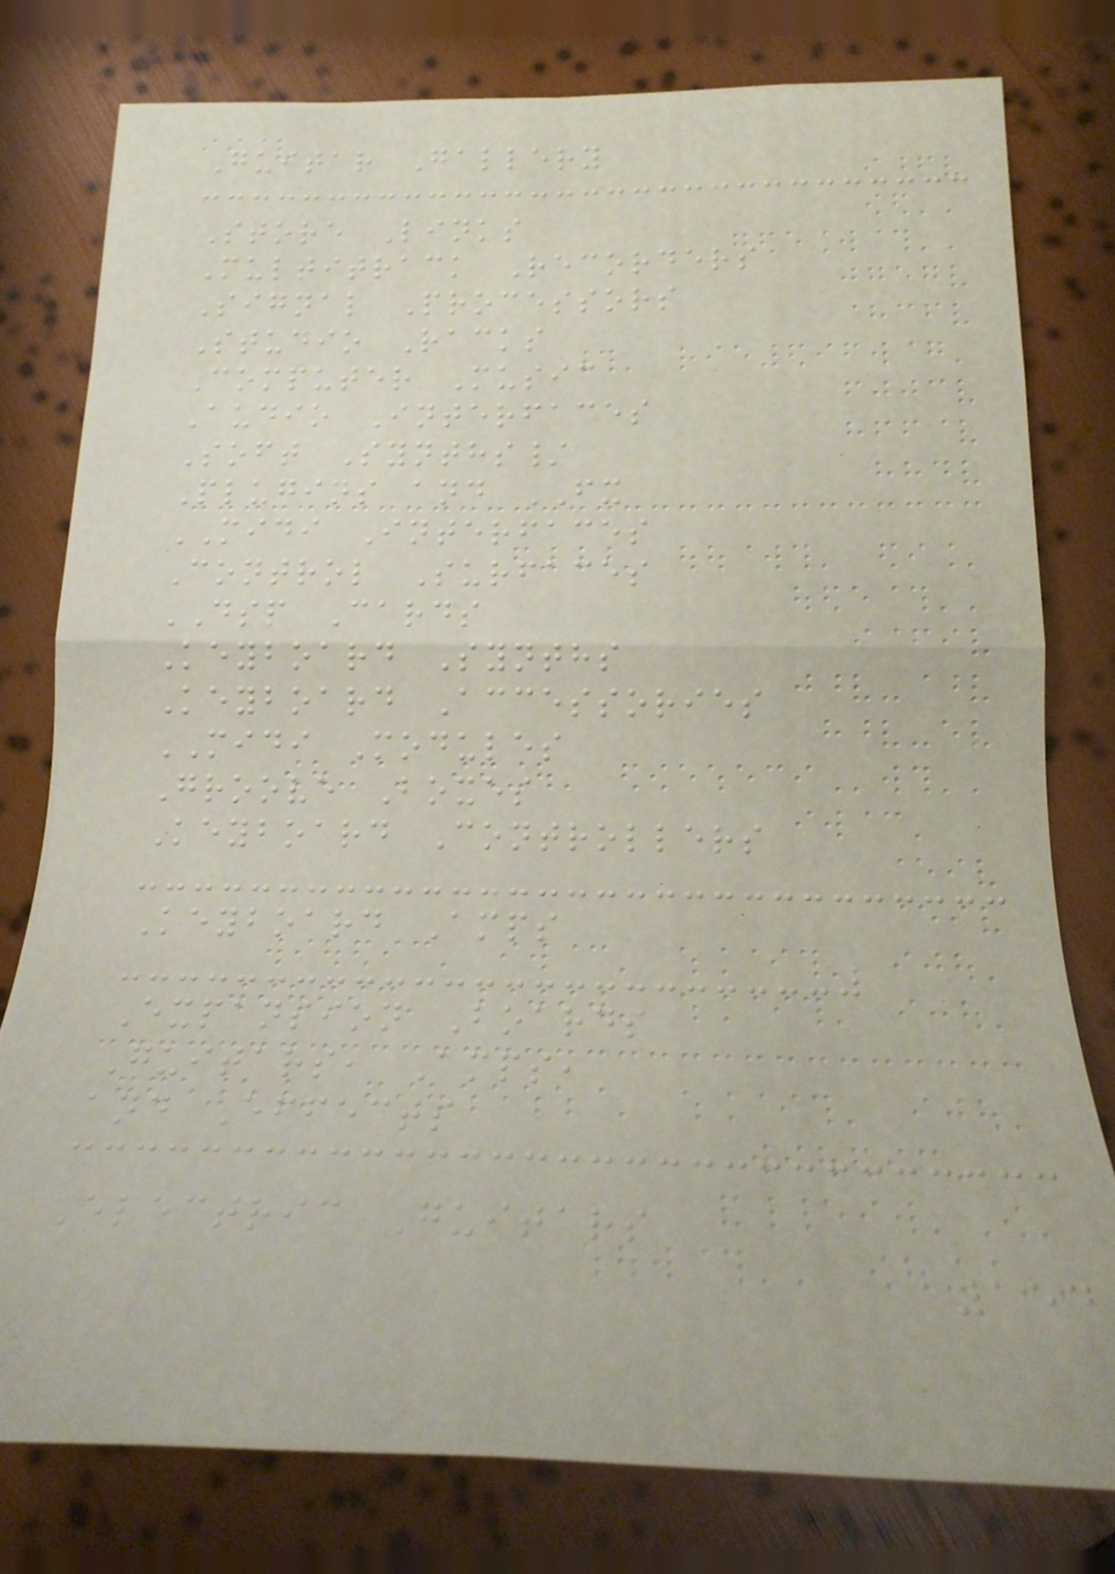Guitar Gallery
Store Links
Multitrack Recorders
Signal Processors
Studio Racks
Computer Music
Audio Interfaces
Soft Synths/
Plugins and FX
MIDI Interfaces
Control Surfaces
DSP Cards
Keyboard Synths
Keyboard Accessories
MIDI Modules
Groove Boxes
Keyboard Controllers
Keyboard Amps
Expansion Boards
Guitars, Amps,
and Effects
Electric Guitars
154
